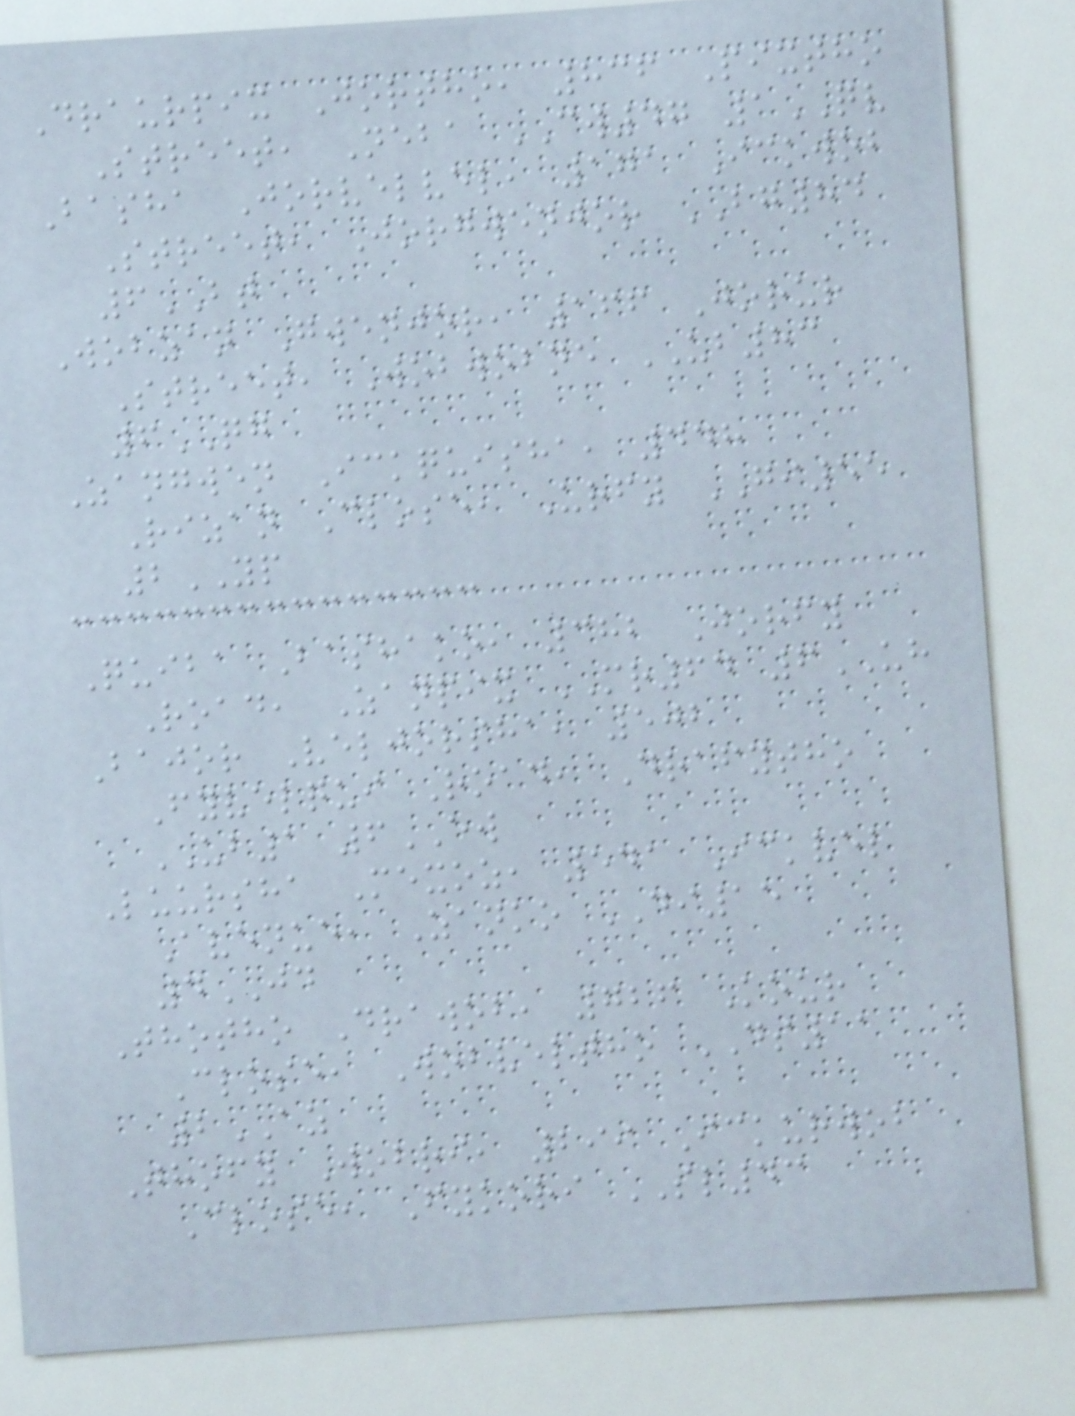Draurpix Jortho, 836 Pixtho
Street, Neba CW47 1QV
Basha Jorvelvel, 171 Ickwob
Street, Jorgwenjor BG84
6BT
Wobzan Gwenjor, 166 Jorur
Street, Wobwobne UB83
6QG
Zangwen Ickquisha, 448
Rizan Close, Urfy GI55
2YP
Quiba Bashako, 382 Jorfy
Road, Zanpix MR64 6UH
Bajor Veljorsha, 502
Fyvelqui Road, Drafytho
UB1 6EW
Luursha Mexoz, 541 Ickvel
Avenue, Zanko DI15
4JD
Thotho Drawob, 726 Kour
Close, Wobveltho DS11
2AZ
Thofy Wobri, 299 Ickurwob
Close, Fykori SL43
